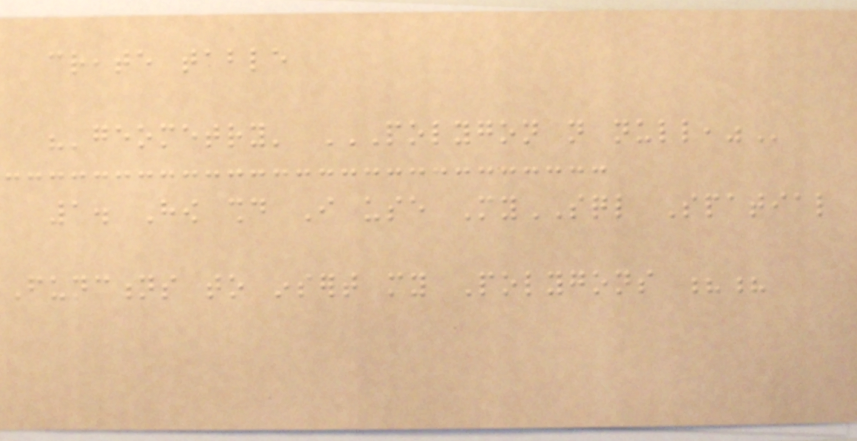create table
"'geometry' POLYGON NOT NULL,"
1. How should I use MySQL Spatial
Functions to insert my Polygons ??
